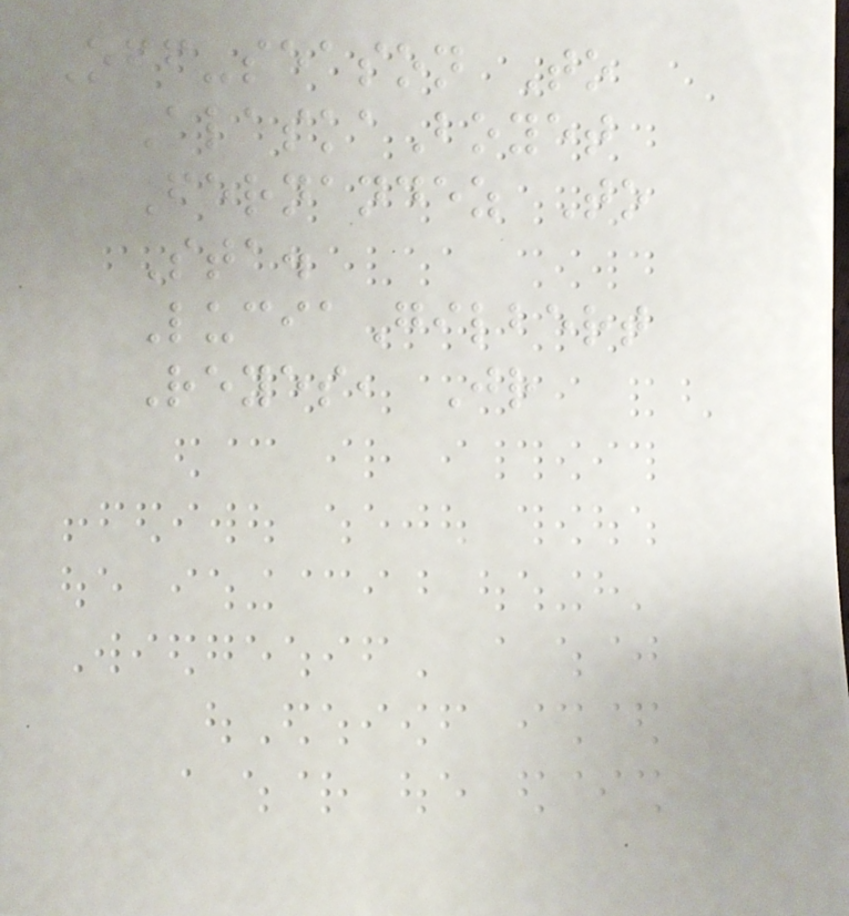Off-season To
AlaskaBoyet
Fernandez To
Sta.
LuciaGilbert
Reyes, Jr
